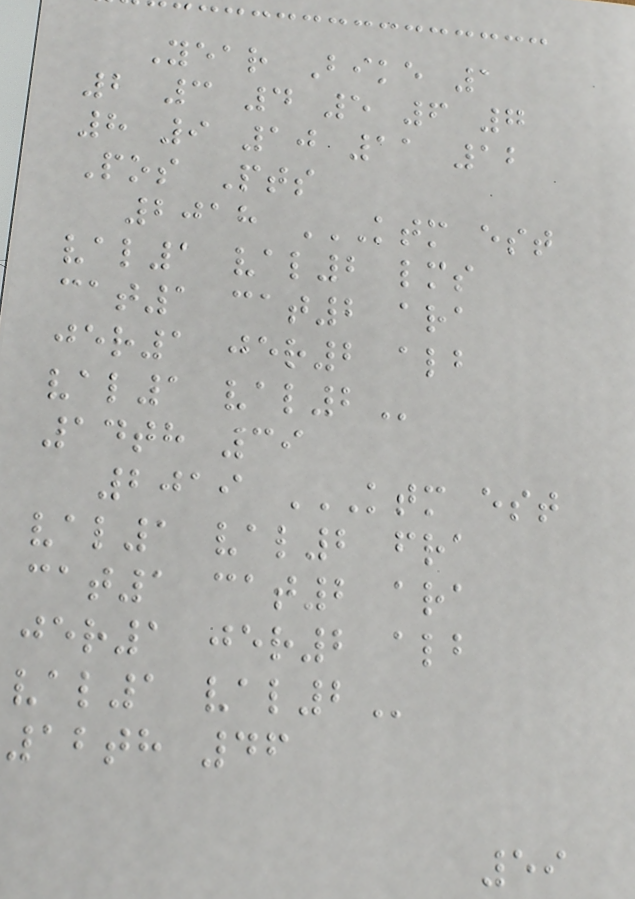Year Bike 1
2 3 4 5 6 7
8 9 10 11 12
Pos Pts
2018 KTM EST
VAL1 VAL2 LMS
CAT1 CAT2 ARA
JER1 JER2 ALB
VAL1 VAL2
14th 39
2019 KTM EST
VAL1 VAL2 FRA
CAT1 CAT2 ARA
JER1 JER2 ALB
VAL1 VAL2
12th 46
59
